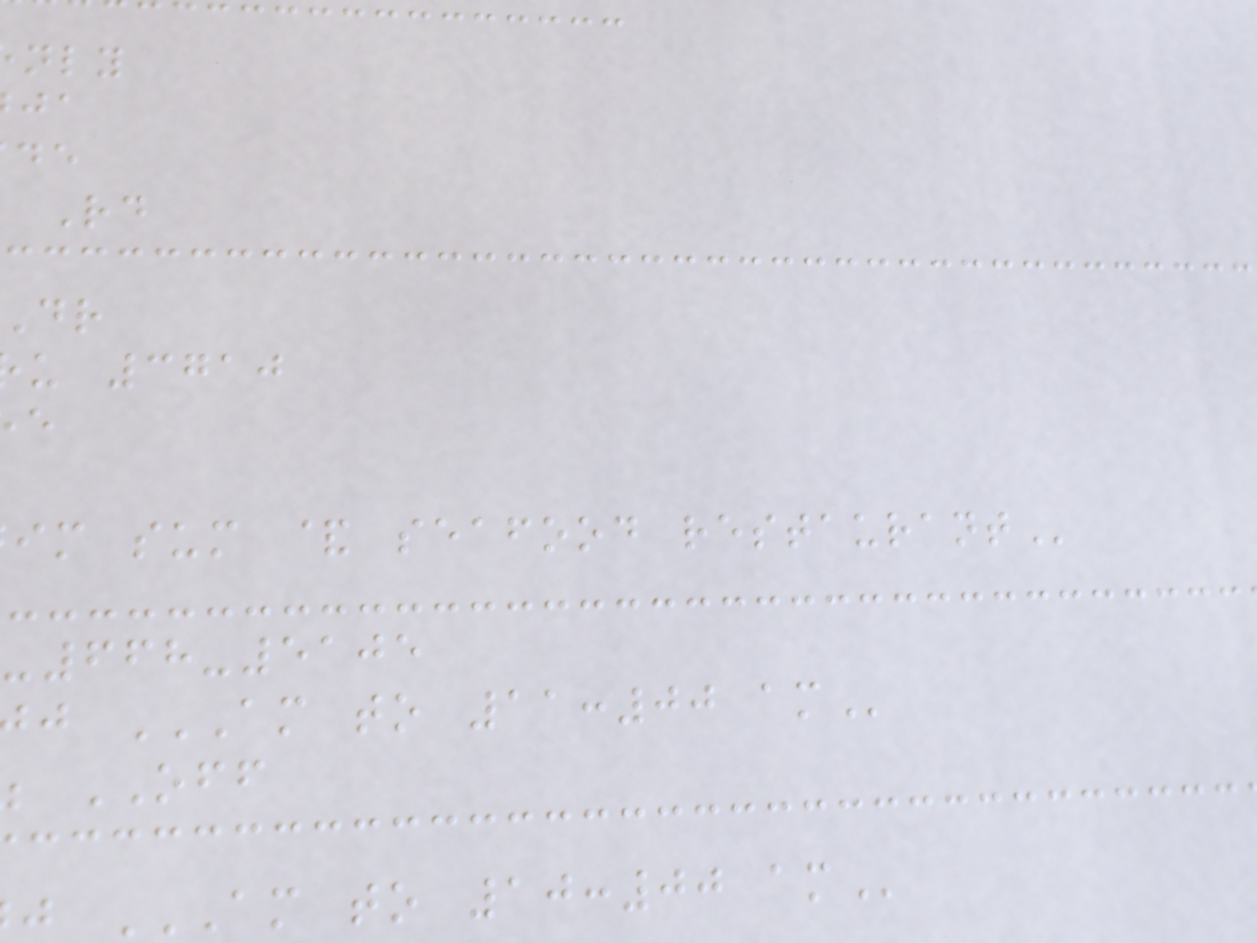u 3710
im sum & seafood
-668-5105
j AM TO 11:00 AM
OFF
AM TO 10:00 AM
